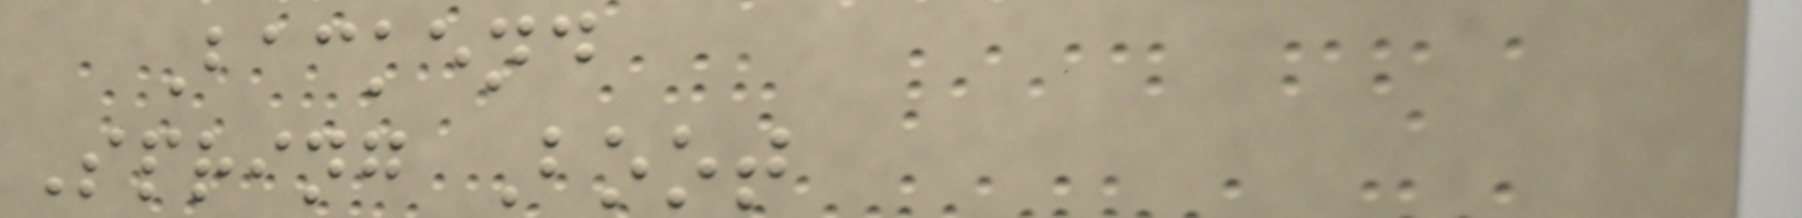Backend
Spring Boot
